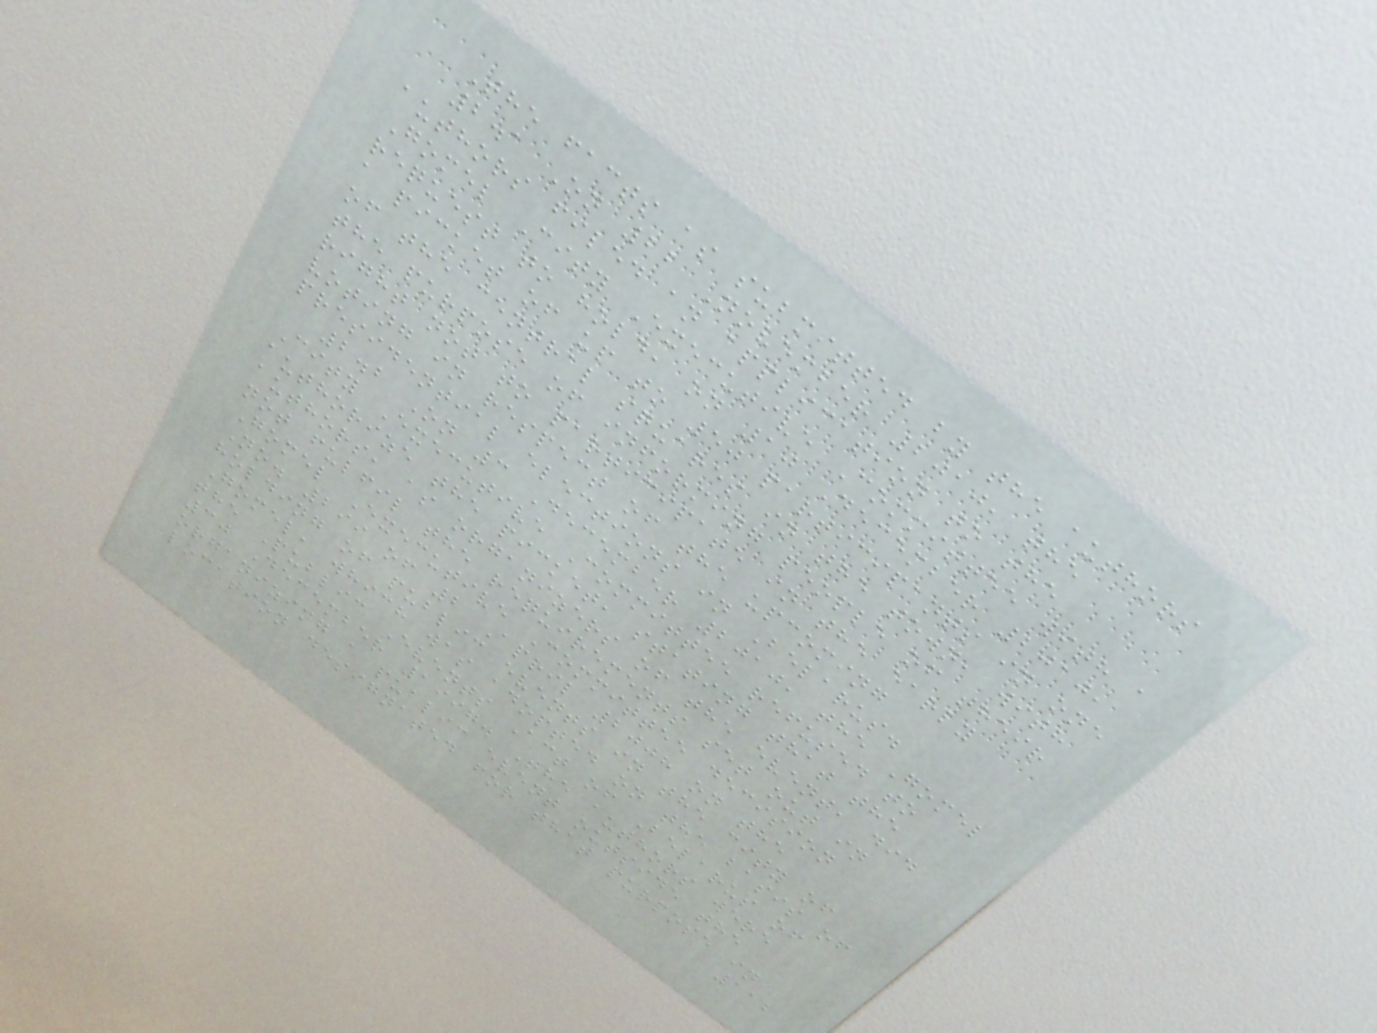The facts as submitted by the authors
2.1 On 22 November 2010, the
authors filed an application to the
Gomel City Executive Committee with a
request to hold, on 10 December 2010,
a picket of up to 50 participants in one
of the central squares in the town, with
the purpose of informing people of their
right not to participate in the early
voting in respect of the upcoming
presidential elections in Belarus.
2.2 On 3 December 2010, the Gomel
City Executive Committee refused to
authorize the picket, stating that the
authors, as organizers of the event, did
not fulfil the requirements set out in
Gomel Executive Committee decision
No. 299 of 2 April 2008 on the
holding of public events in the city of
Gomel, which was adopted on the basis of
the Public Events Act of Belarus of
30 December 1997. The authors were
organizing a public event outside the
location designated for that purpose in
112
